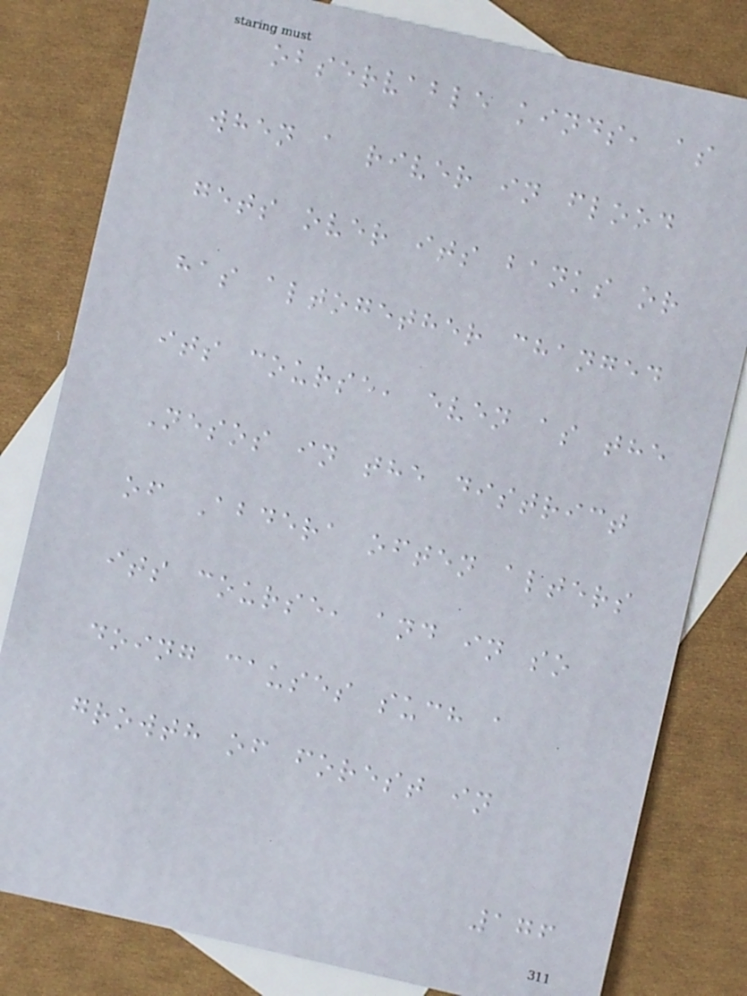observable kinds, as
when a river in flood
gets over its banks or
has altogether changed
its course, even as the
Nesos in the district
of Abdera often alters
its course, and in so
doing causes such a
growth of forest in
176
